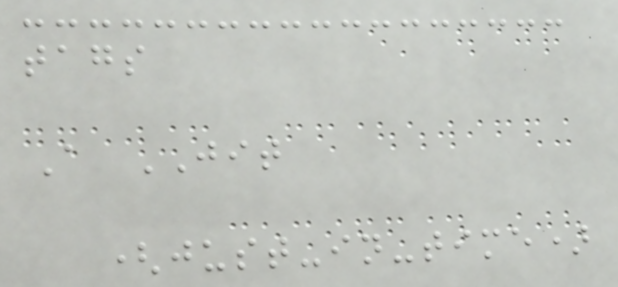tags
A JIT
(just-in-time)
